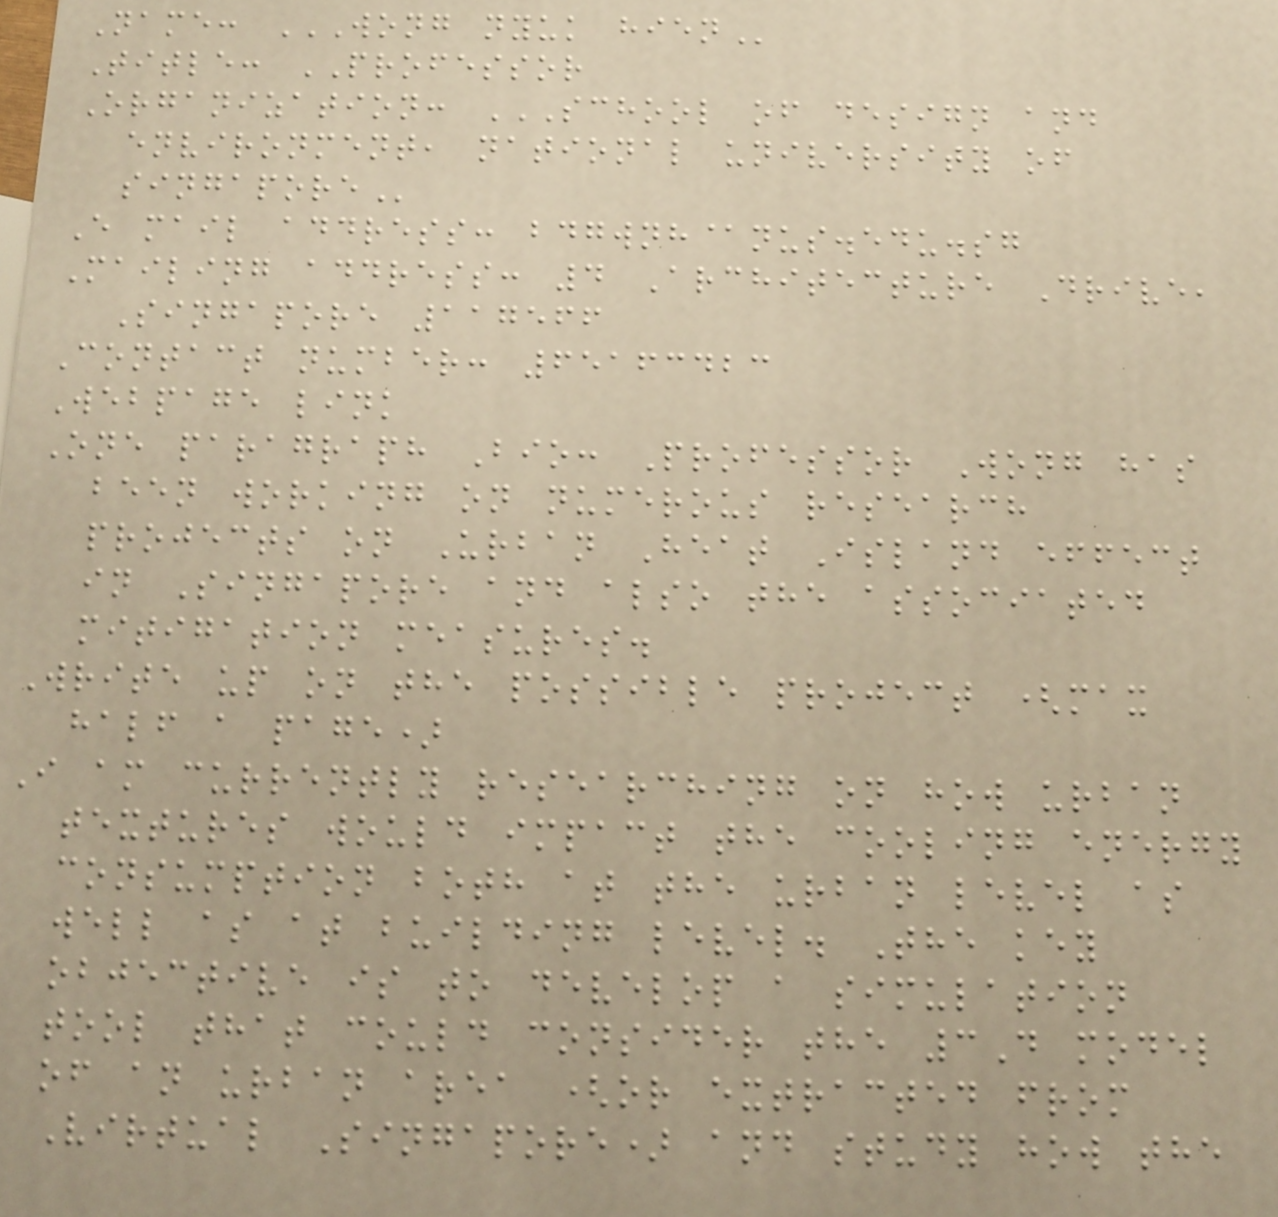Name: WONG NYUK HIEN
Title: PROFESSOR
Organization: SCHOOL OF DESIGN AND
ENVIRONMENT, NATIONAL UNIVERSITY OF
SINGAPORE
E mail address: bdgwnh@nus.edu.sg
Mailing address: 4 Architecture Drive,
Singapore 117566
Contact number: 65163423
Webpage link
One paragraph Bio: Professor Wong has
been working on numerous research
projects on Urban Heat Island effect
in Singapore and also the associated
mitigation measures.
Write up on the possible project (max
half a page)
I am currently researching on how urban
textures would impact the cooling energy
consumption both at the urban level as
well as at building level. The key
objective is to develop a simulation
tool that could consider the 3D model
of an urban area (or extracted from
Virtual Singapore) and study how the
